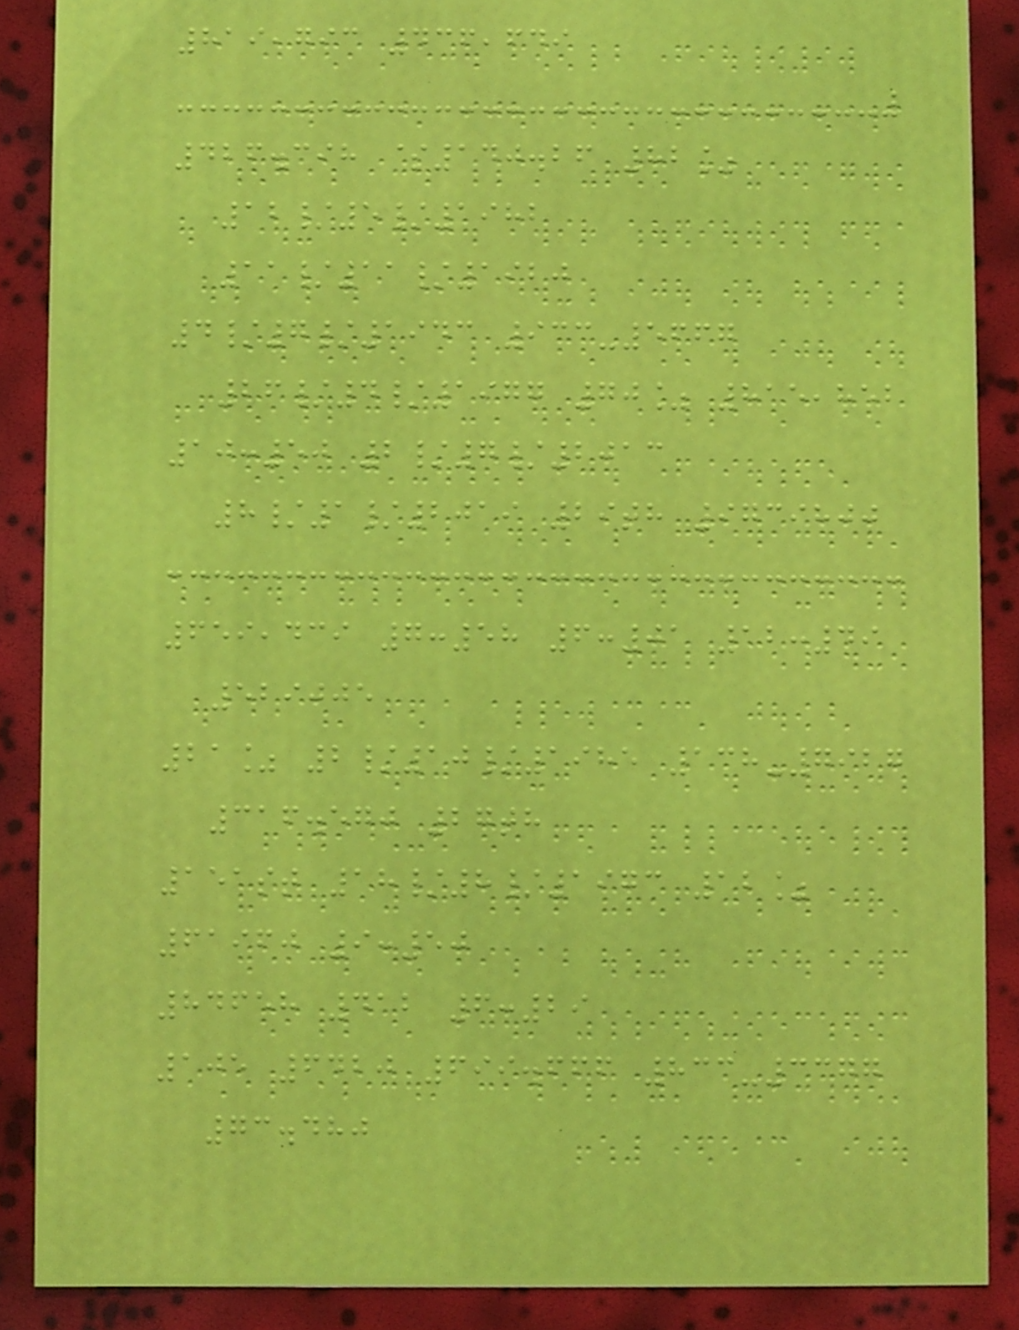819,793 436,649
426.398 $140.26 82%
12/5/1982
11/11/1920
4/7/1943 933-5667
26/4/1977 70% 815,852
10:50 2/7/2013
8/1/2019 29th 9739800
659,439 7:58 6:01 12:49
529005
21% 2/10/1985 138-7927
316.570 27th
151st 18/8/1973 12%
61960 9:50
84658 412 6:29
105 6420 699.666 833-3377
73.480
